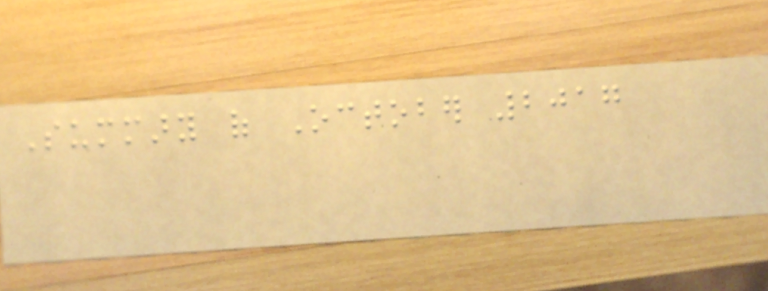Summary of October 2017
